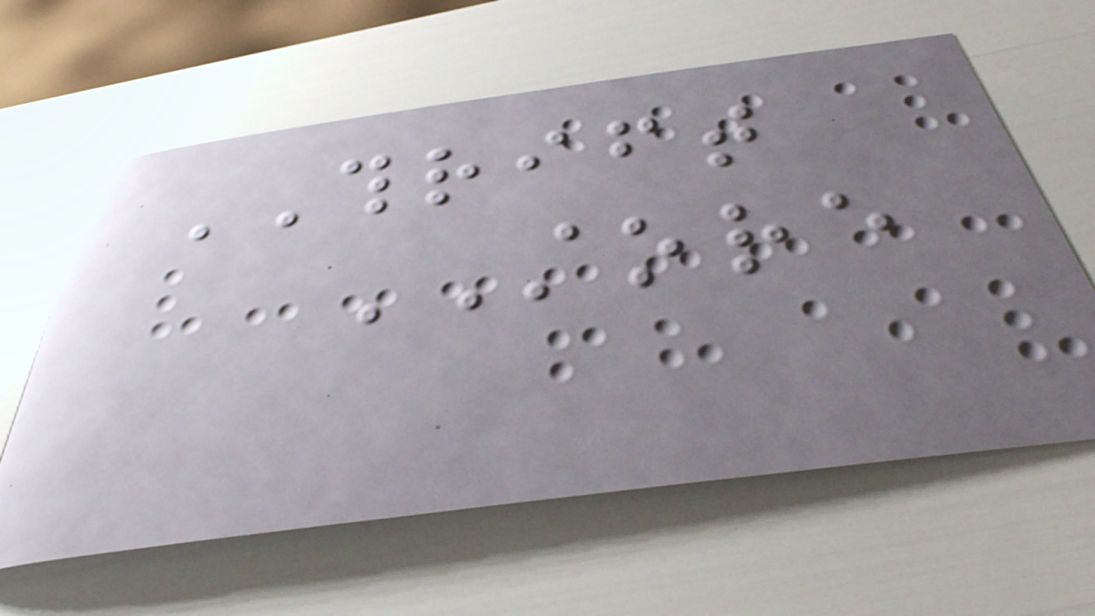THRIFT
STORE
